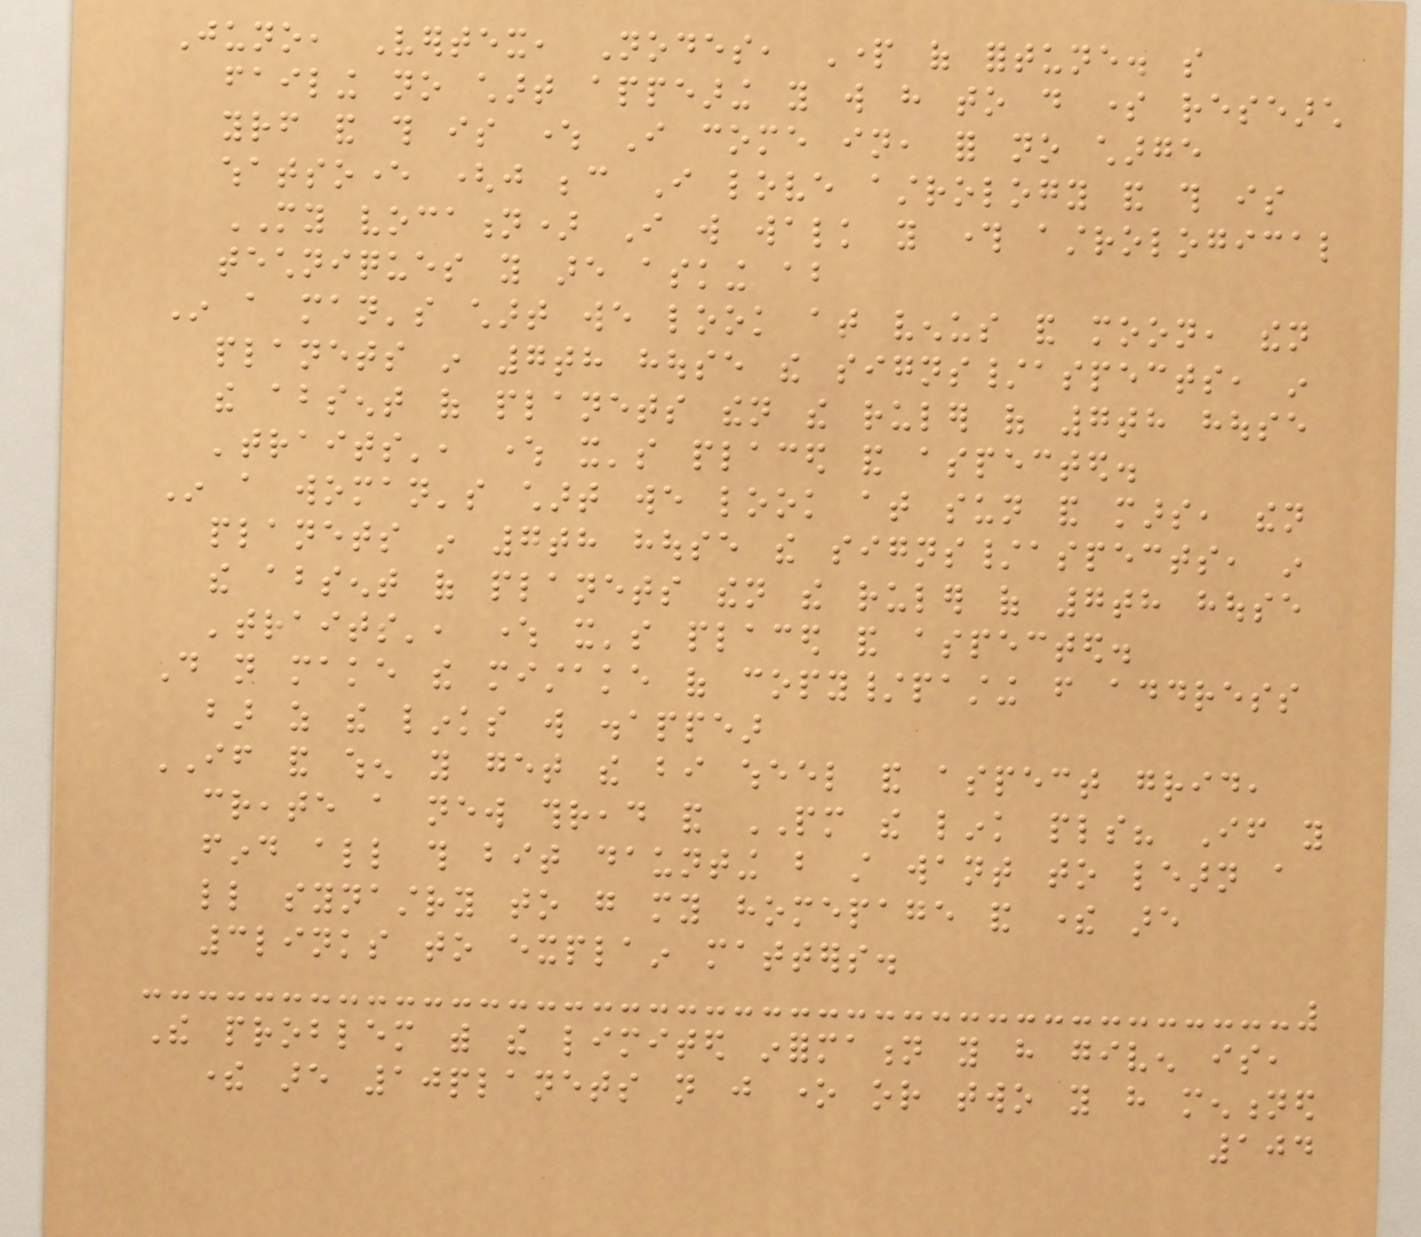Juno, Vertex, Nodes, Part of fortune. so
failing no chart appearing you will have to do some research
yourself and this is where I come in, for no charge
whatsoever (just because I love astrology and this is
MY vocation) I will walk you through astrological
techniques you are asking about
In a man's chart we look at venus and moon, then
planets in 7th house the signs/aspects, in
the absent of planets then the ruler of 7th house
'traits', where it's placed and aspected.
In a woman's chart we look at sun and mars, then
planets in 7th house the signs/aspects, in
the absent of planets then the ruler of 7th house
'traits', where it's placed and aspected.
Do not make the mistake of copy/pasting from address
bar as the links will disappear
IF and when you get the bi wheel and aspect grid,
create a new thread and PM the link pls? If you
find all this bit daunting but still want to learn a
little synastry to go my homepage and there are
3links to explain matters.
The problem with the limited information you have given is,
there are 10planets not just one or two you have mentioned
104
